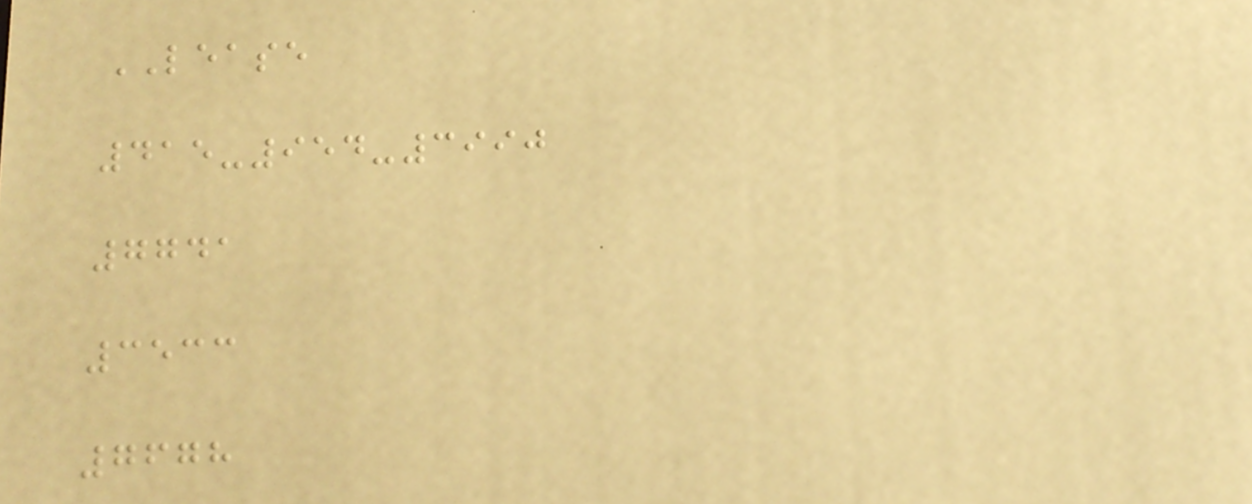LEASE
415-954-3990
7741
3533
7678
